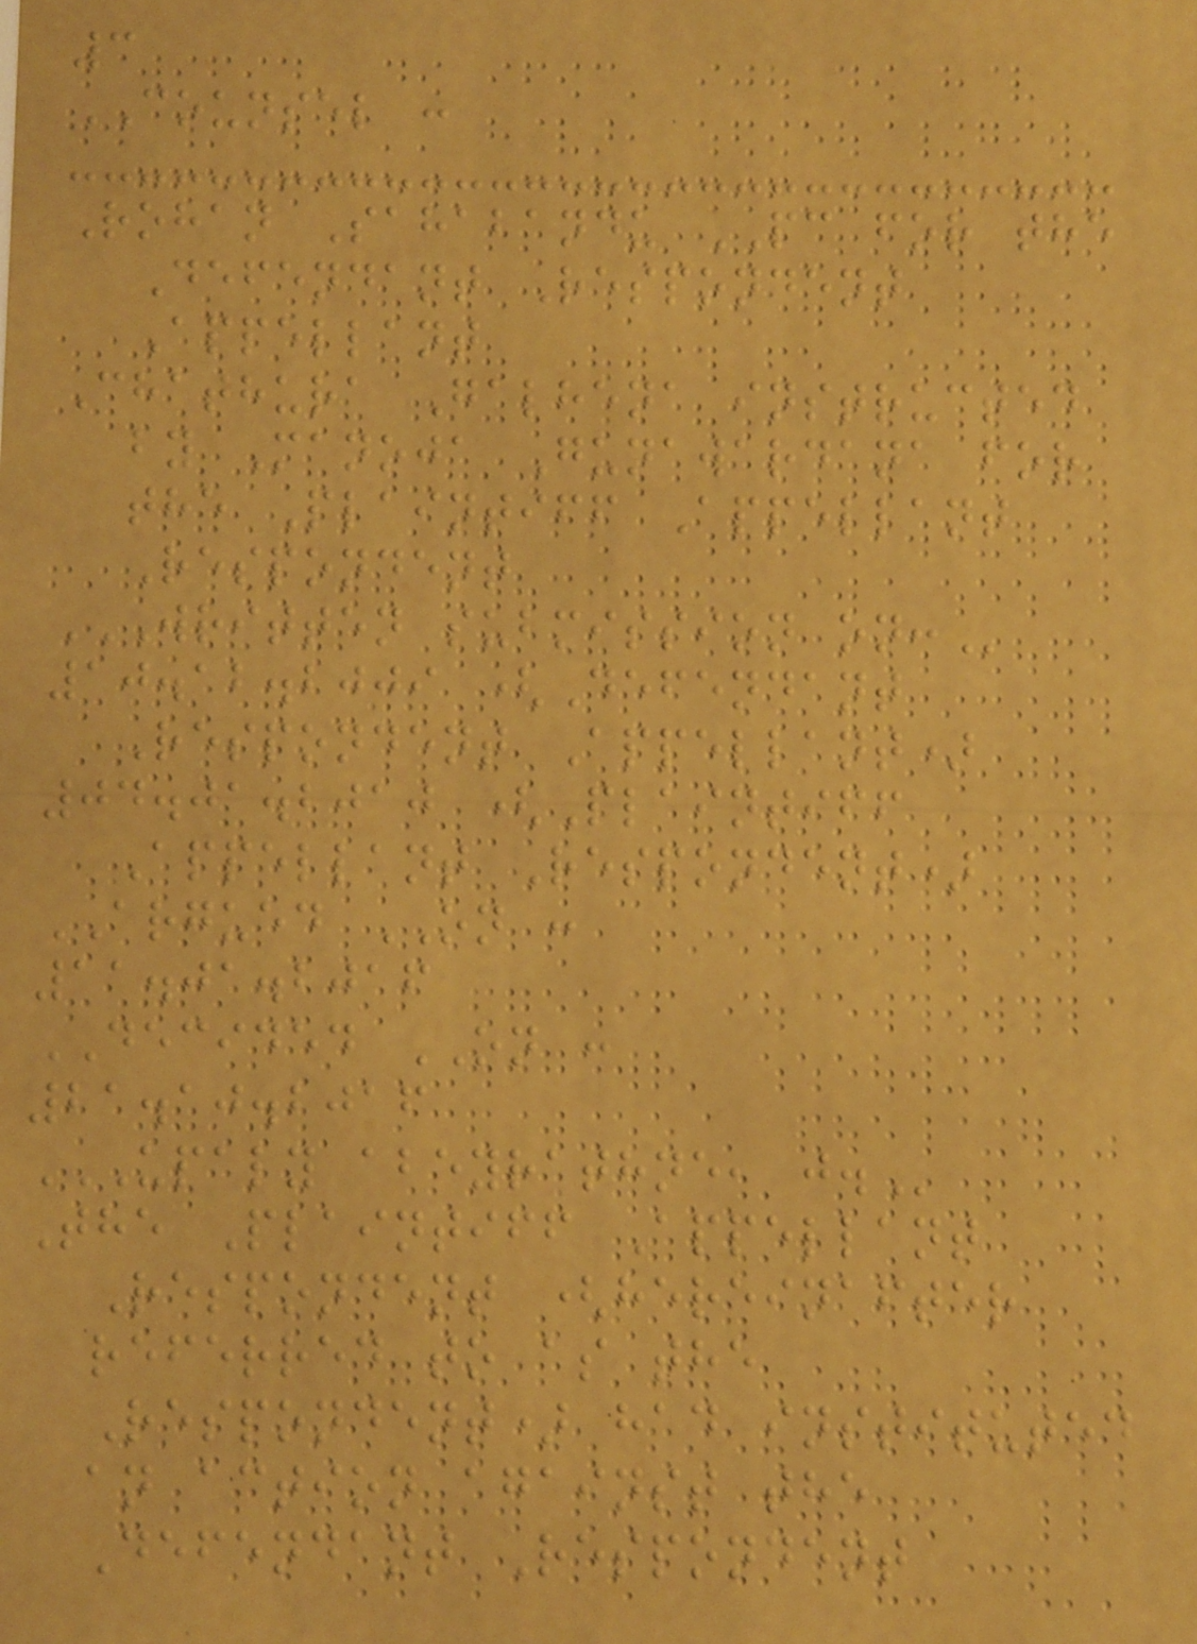3
COUNSEL :
Rohan Sahabandu PC for the
Defendant Respondent
Appellant
Chathura Galhena instructed
by Manoja Gunawardana for
the Plaintiff Appellant
Respondent
WRITTEN SUBMISSION ON:
10.12.2009 (Defendant
Respondent Appellant)
04.01.2010 (Plaintiff
Appellant Respondent)
ARGUED ON :
11.01.2016
DECIDED ON :
21.10.2016
UPALY ABEYRATHNE, J.
The Plaintiff Appellant
Respondent (hereinafter
referred to as the
Respondent) had instituted
an action against the
Defendant Respondent
